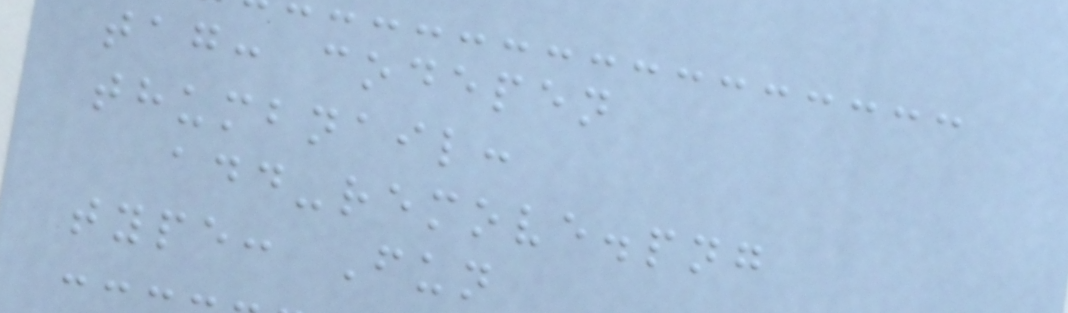tag: codepen
thumbnail:
add-remove.png
type: Fun
